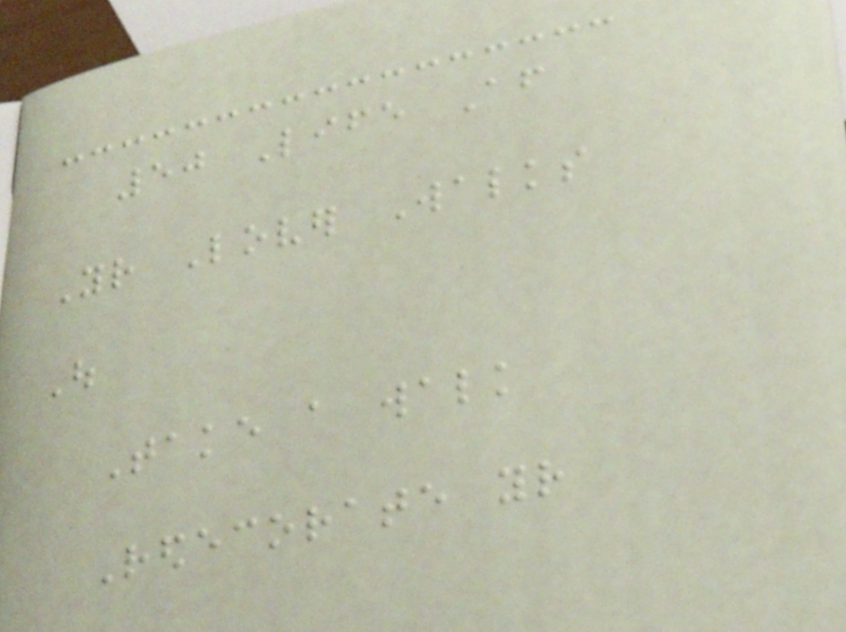50 Life After
Your Lover Walks
Out
Take a walk
Redecorate your
